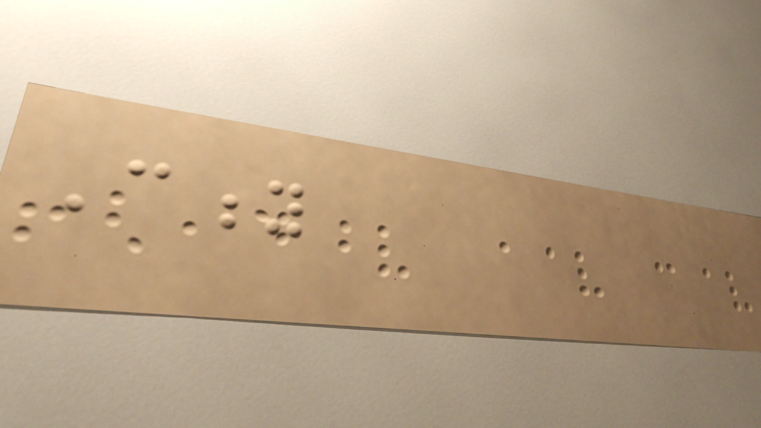City
